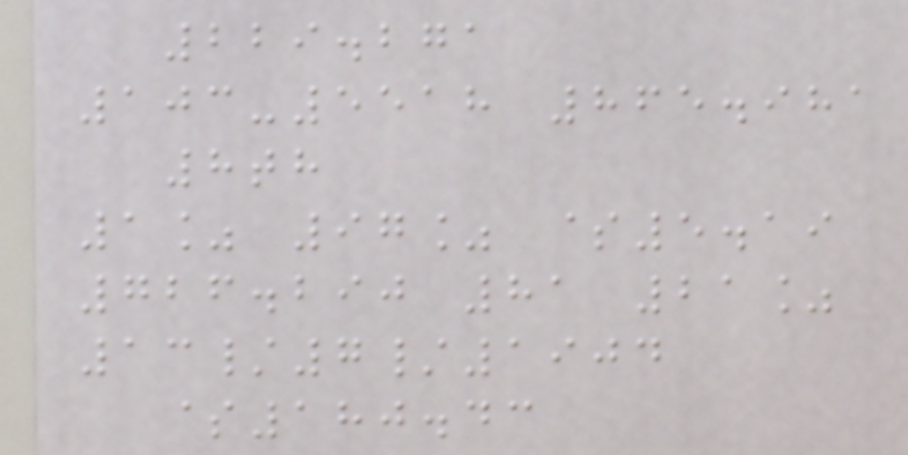229.271
103-5518 865.981
8th
1% 97% $5.19
726.290 81 21%
13/7/1904
$180.43
